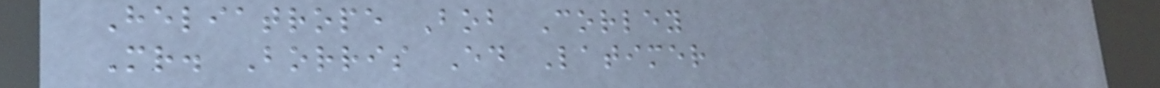Heliatrope Bob Corley
Mr. Borris Ed Latimer
